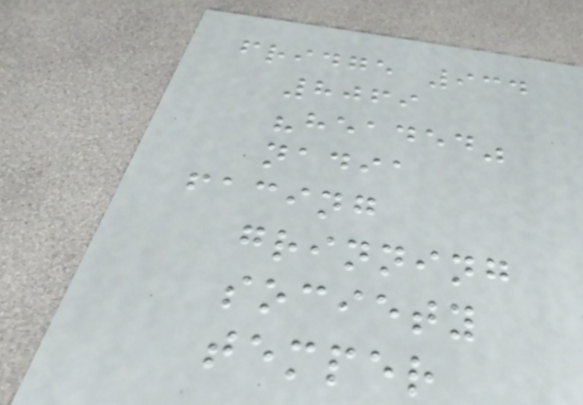fridge 934
8069
"headed"
nadia
facing
grinning
society
temper
